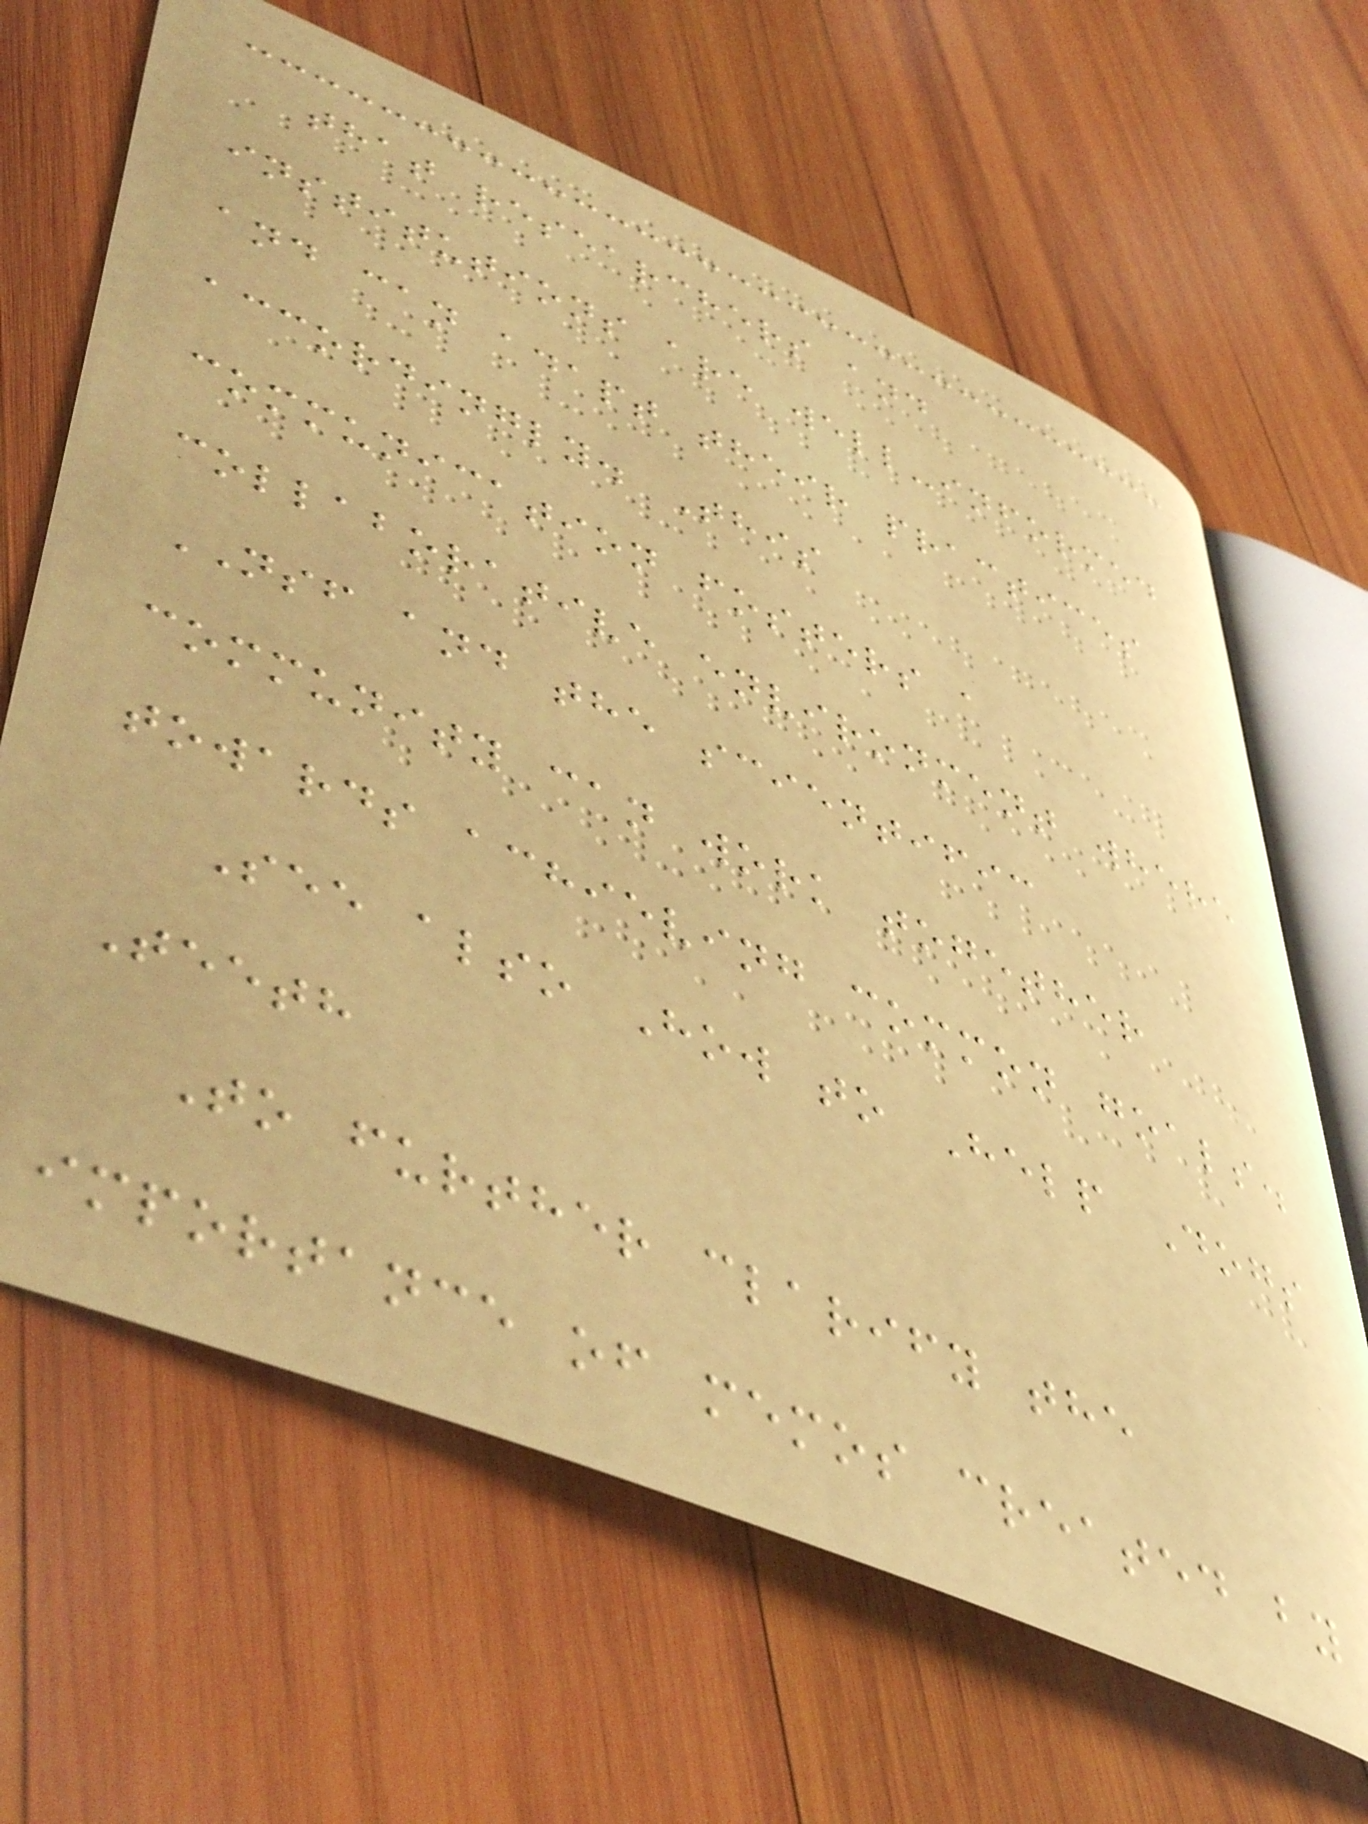that researchers and
institutions are well-informed
and can adapt their practices
accordingly. This
communication fosters a
collaborative environment where
NSF and the scientific
community can work together
towards achieving common goals.
See also How to Help Dogs
Teeth
To further clarify the
importance of memos created by
